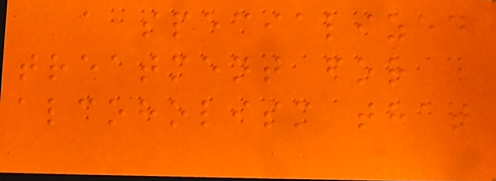a specialized
treatment for
alcoholism that
